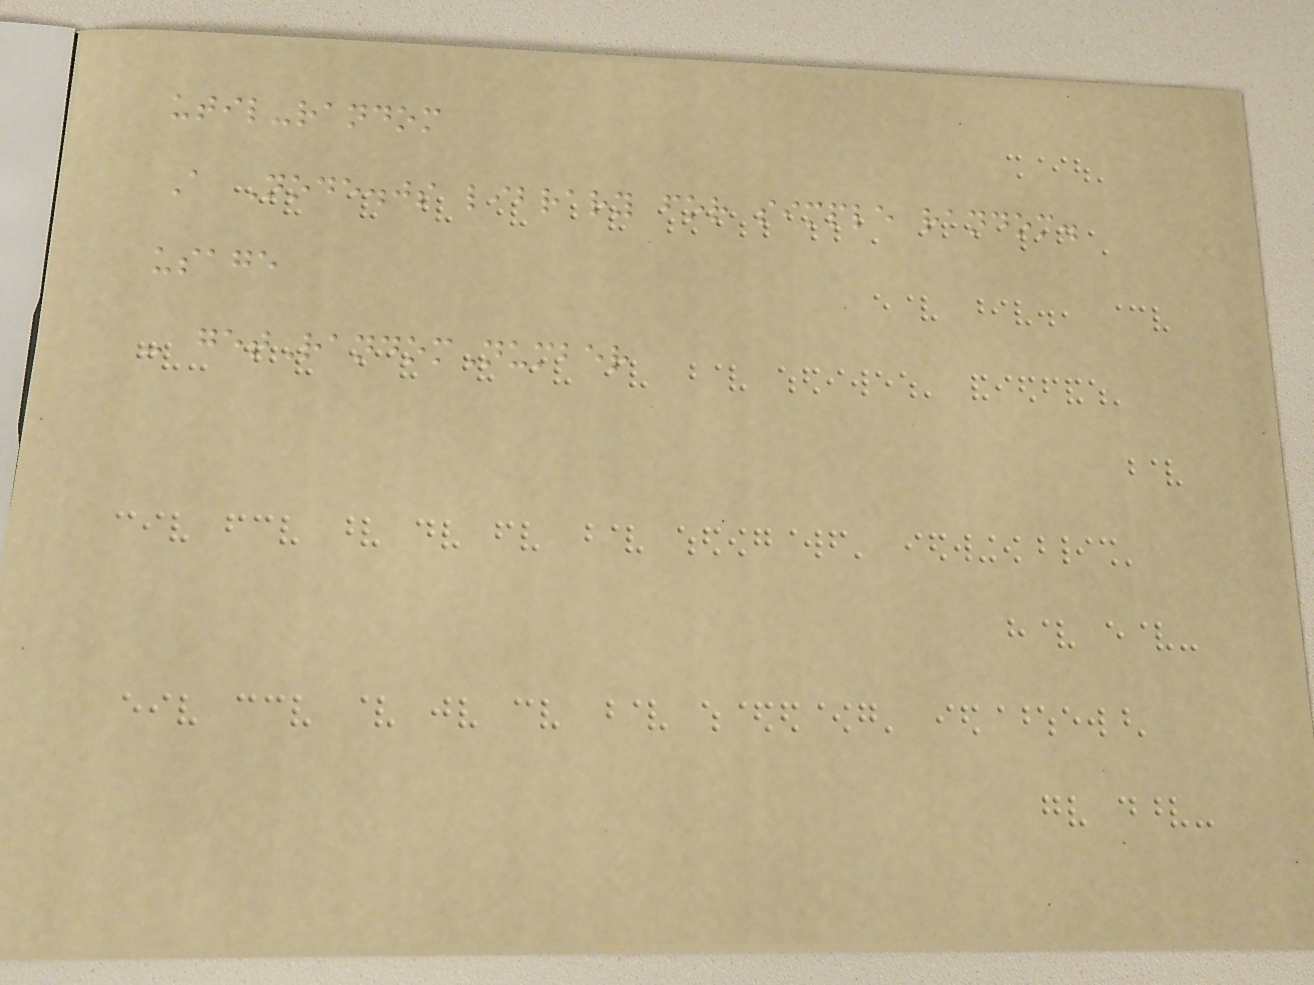util-random
A Node.js library for simple random.
usage
- getRandomNumber
